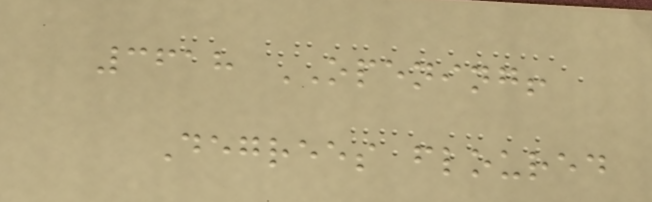3618 OPENING!
Degrees floured
